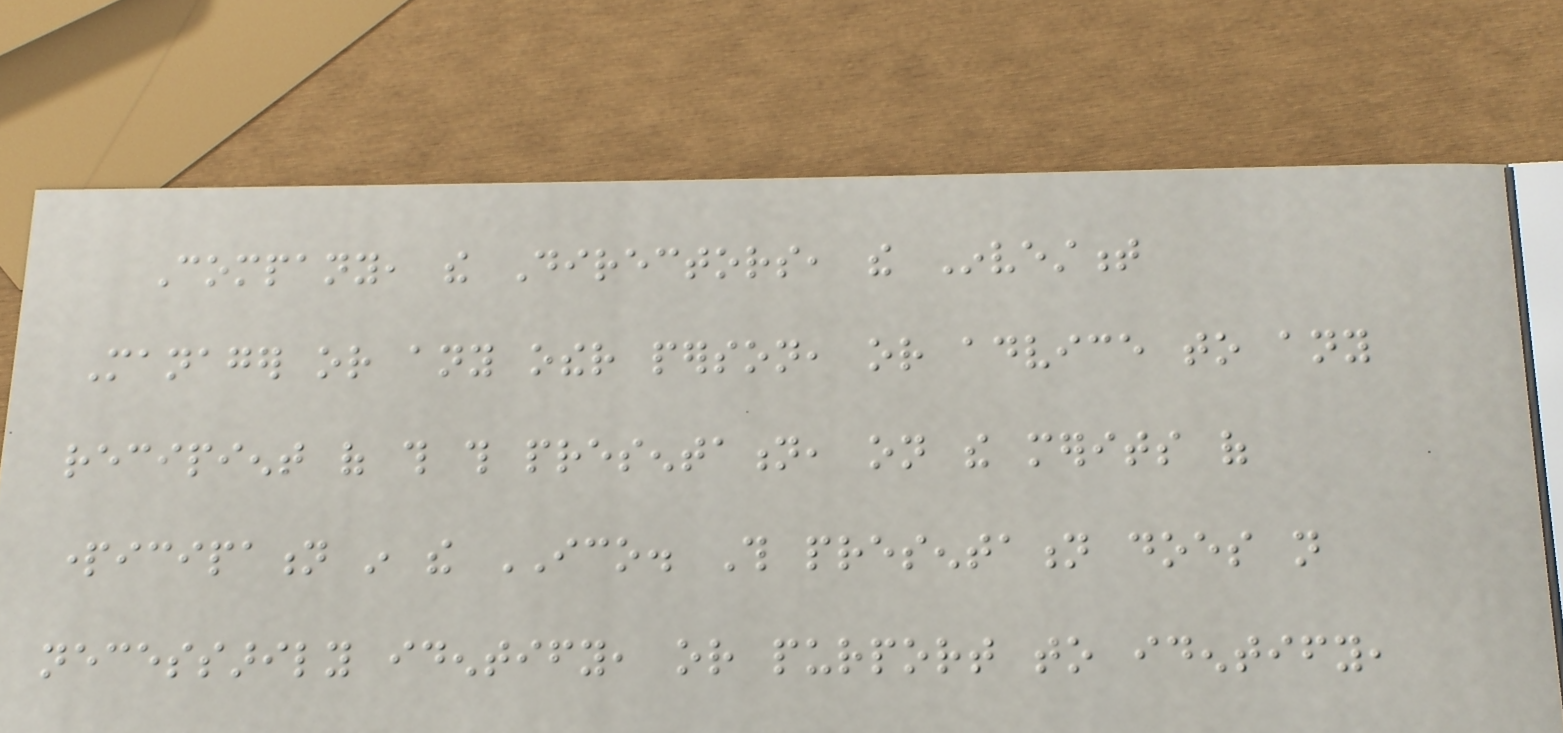Company, the Directors, the Investment
Manager or any other person, or advice to any
recipient of this this presentation, on the merits of
participation in the ICO. This presentation does not
necessarily identify, or purport to identify,
